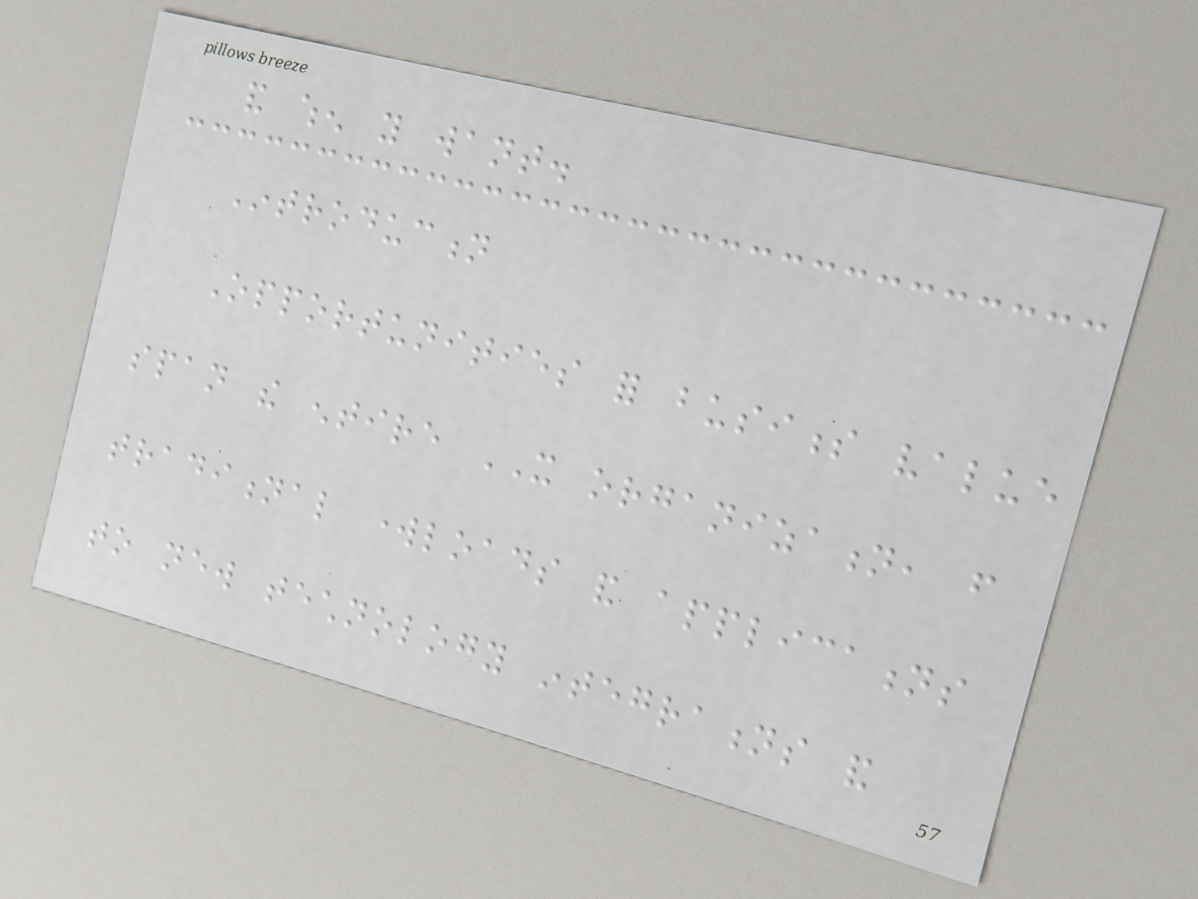and when you want.
Introduction
Opportunities for business value
span the entire IT organization, from
traditional workloads and applications
to new technology integrations and
